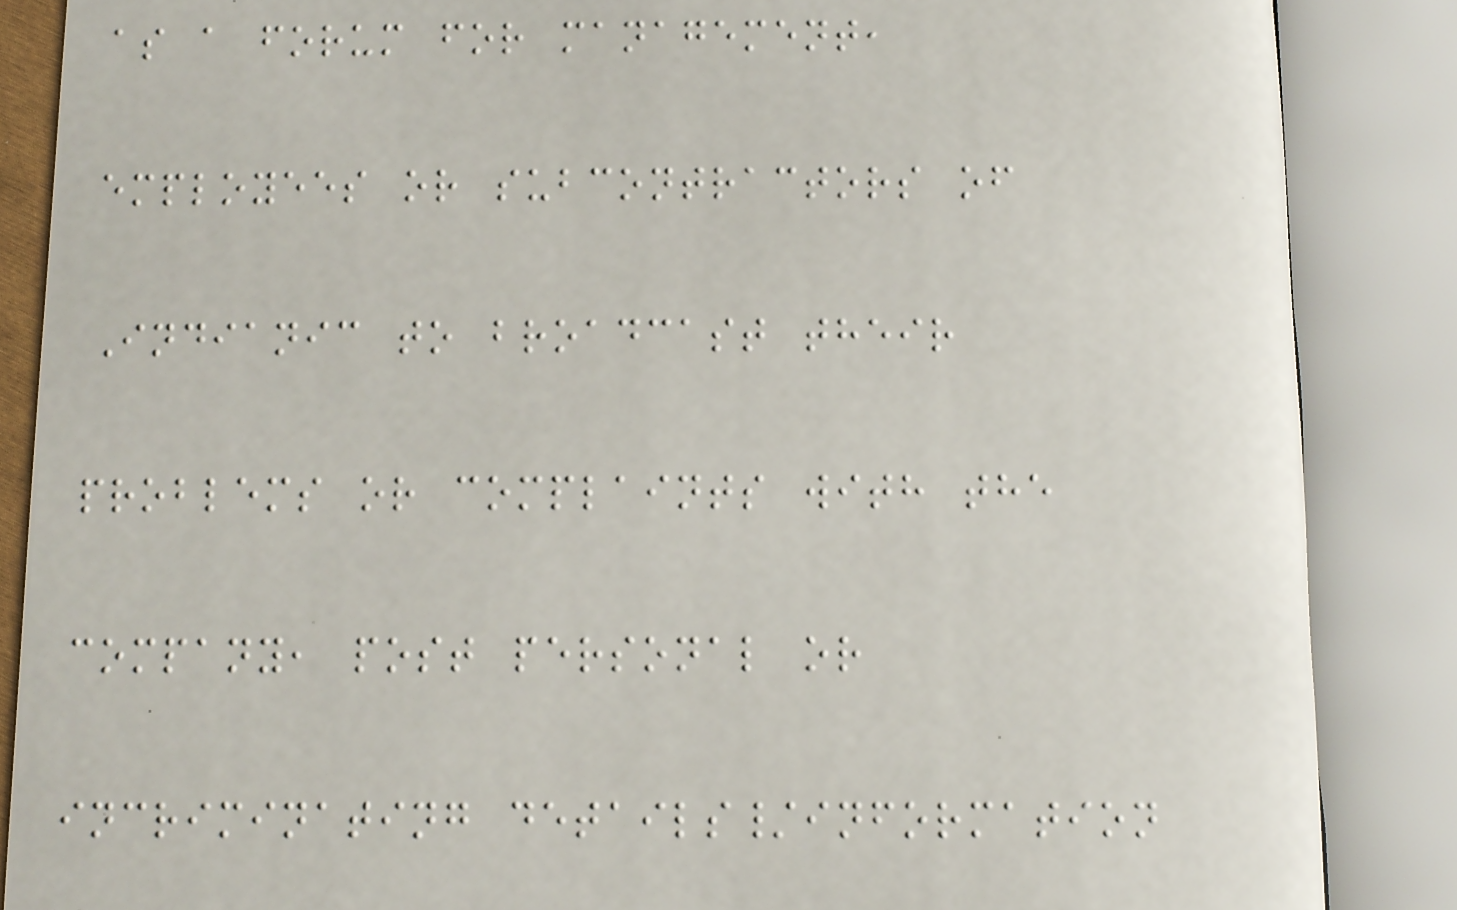as a forum for management,
employees or subcontractors of
Indianic to broadcast their
problems or complaints with the
company, post personal or
incriminating details/information
